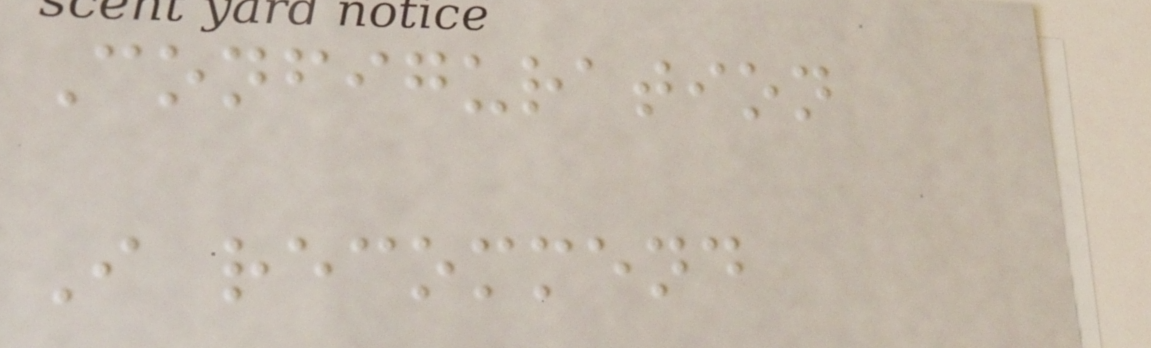Configuration
I recommend
